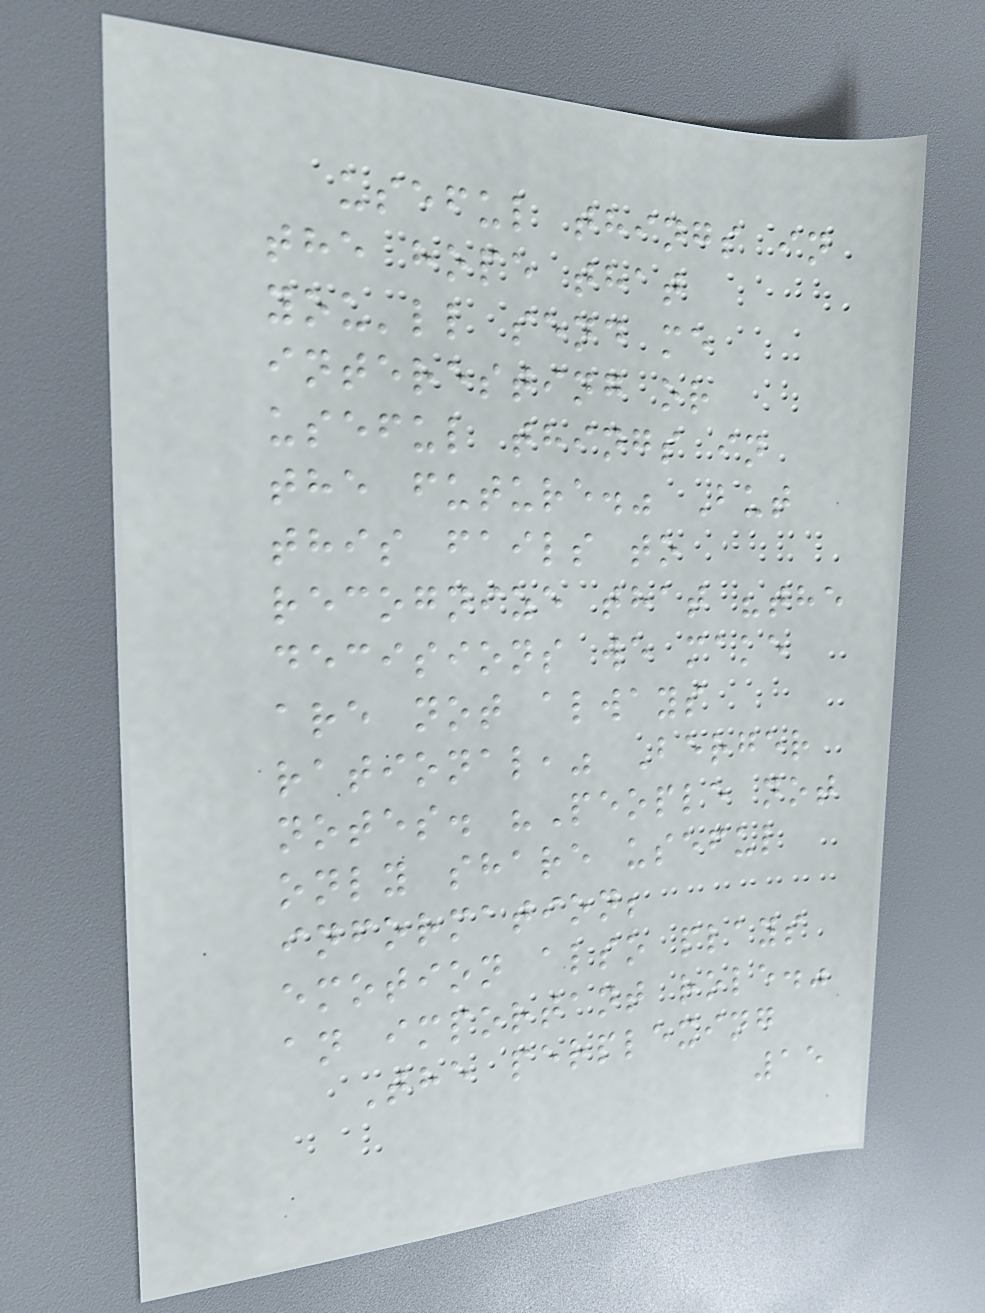useful things in
the hope that
you'll send me
interesting or
useful things in
the future." But
this fails to
recognize that "the
decisions we make
are not always
rational," Berger
notes. "People not
only share useful
information;
emotion also plays
an important role."
The perplexing
15
